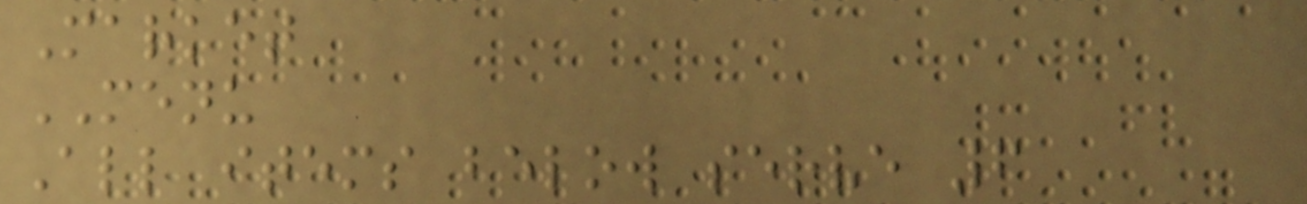Market
MENU
All items below serve 6
